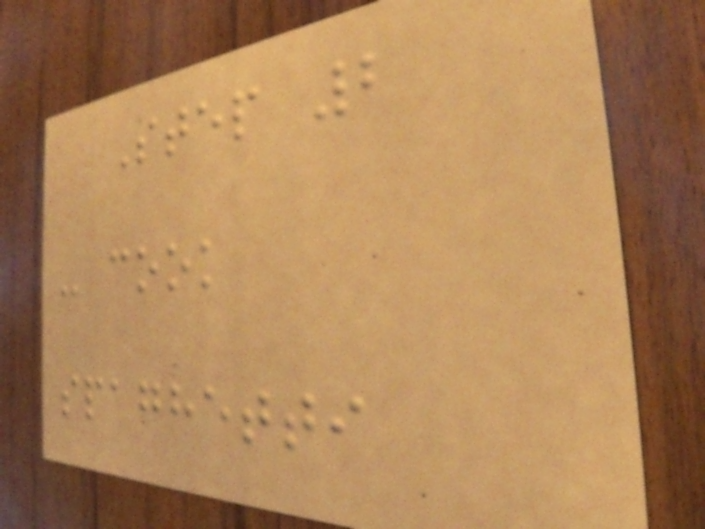Step 2
- cook
spaghetti
